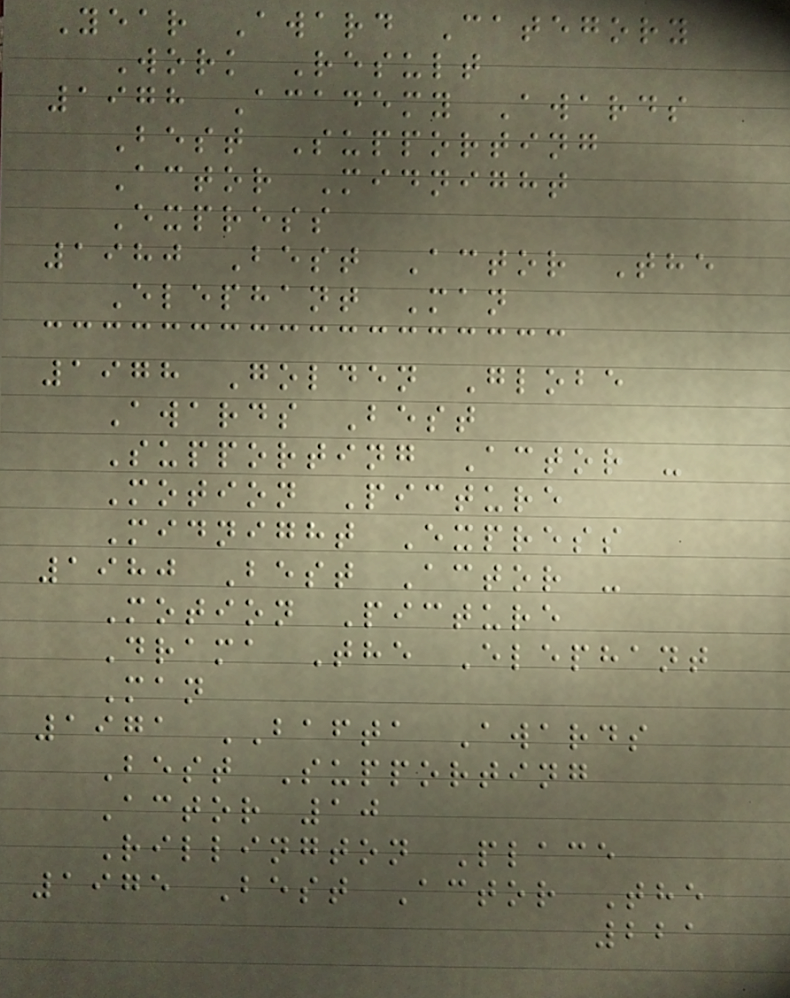Year Award Category
Work Result
1978 Academy Awards
Best Supporting
Actor Midnight
Express
1980 Best Actor The
Elephant Man
1978 Golden Globe
Awards Best
Supporting Actor -
Motion Picture
Midnight Express
1980 Best Actor -
Motion Picture
Drama The Elephant
Man
1971 BAFTA Awards
Best Supporting
Actor 10
Rillington Place
1975 Best Actor The
221
